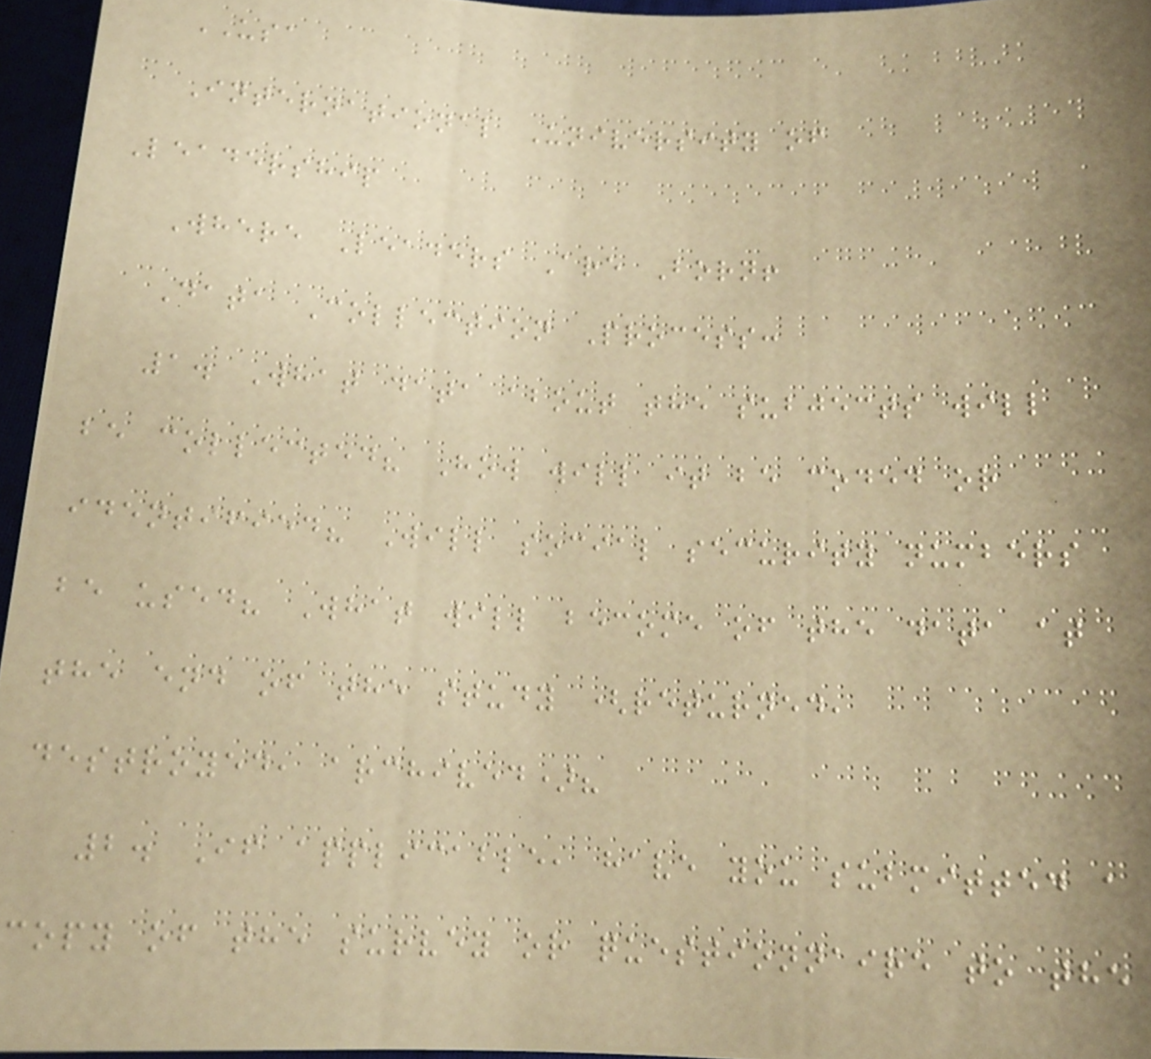USA
International University of
Leadership
Where Leaders Are Born!
Data Collection Process:
1. What data about the subjects will
be collected? How will it be coded or
identified? Will social security numbers
be used? What will become of the data at
the end of the study (returned,
destroyed, archived)?
2. If applicable, have you submitted a
copy of the survey or questionnaire to the
